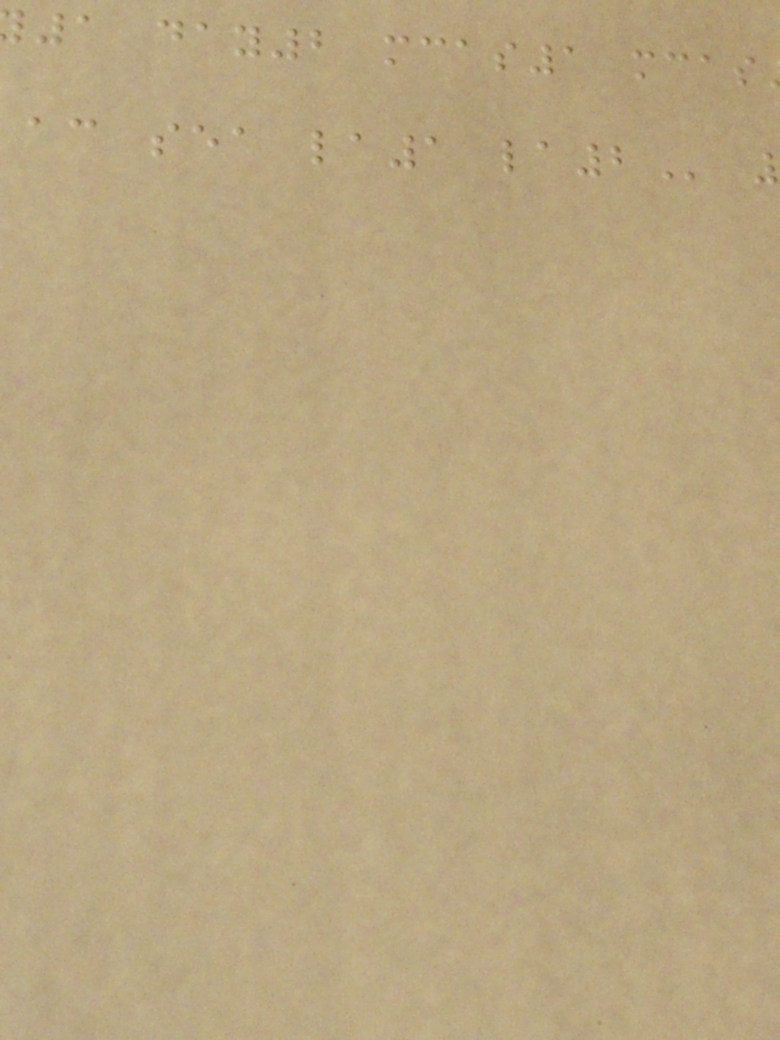1 day2 mcas1
ac sea la1
